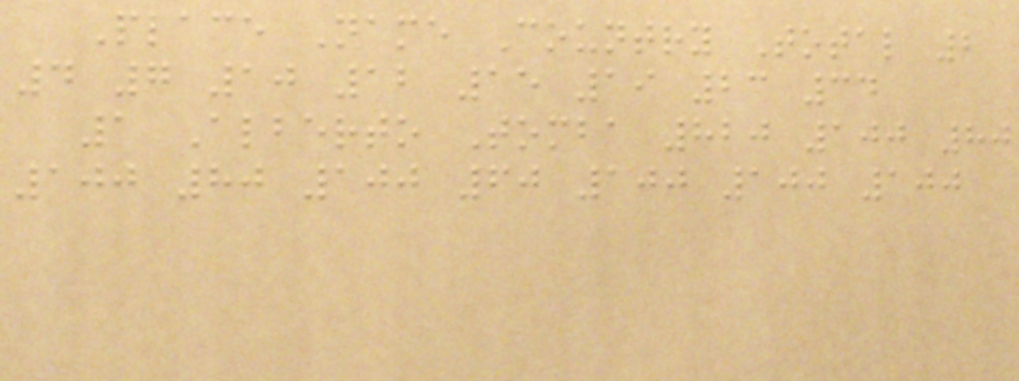Place Name Country Total 2
4 7 10 12 15 19 23 34
1 Alberto Tomba 820 100 80
100 80 100 60 100 100 100
